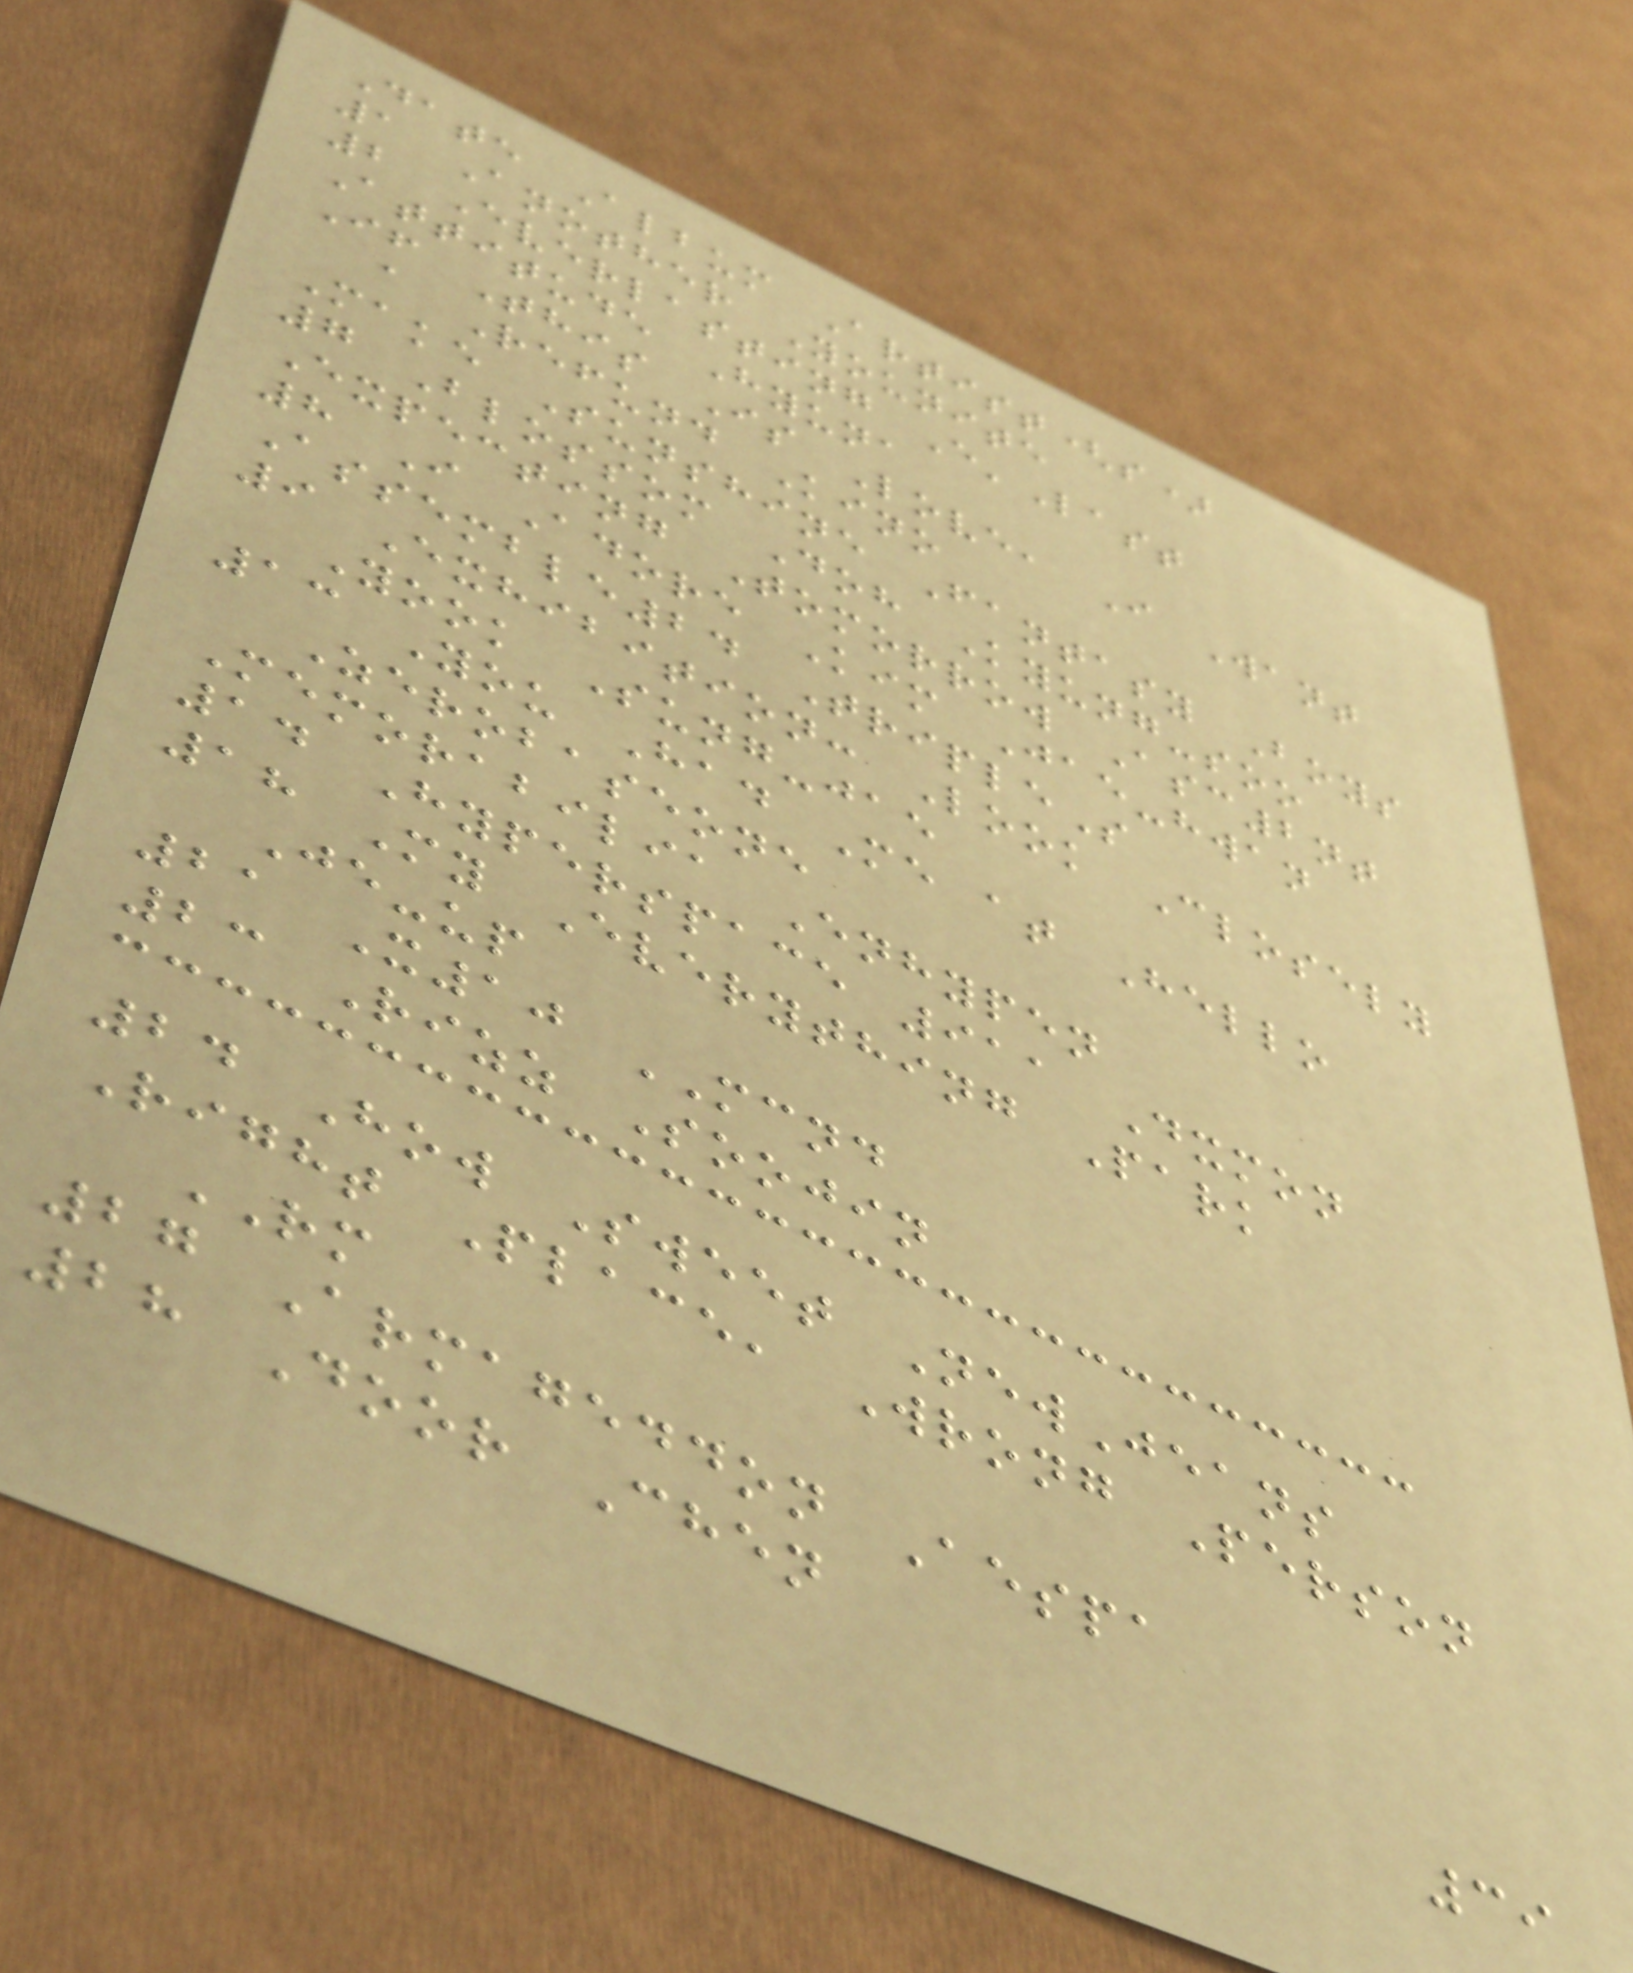Date Album Artist(s)
1 Another Younite
2 Everlasting E'Last
Attitude Hyuna
If This Is Love, I Want
a Refund Kino
Make Sunshine Fantasy Boys
7 Blossom Doh Kyung-soo
Expecting Tomorrow Asc2nt
8 I Adore Kim Jae-hwan
Assemble24 TripleS
9 Exhibition: Look Closely
Yook Sung-jae
13 You Had Me at Hello
Zerobaseone
Memorabilia Enhypen
14 Hyperspace 911 Dxmon
18 My Everything Park
Je-up
21 X10 MCND
23 Rizz Soojin
24 How Sweet NewJeans
Right Place, Wrong Person
RM
27 Armageddon Aespa
28 Door Chen
39
